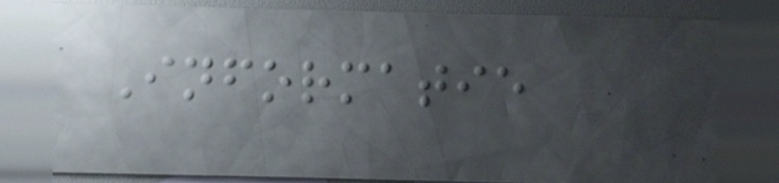Informatie
